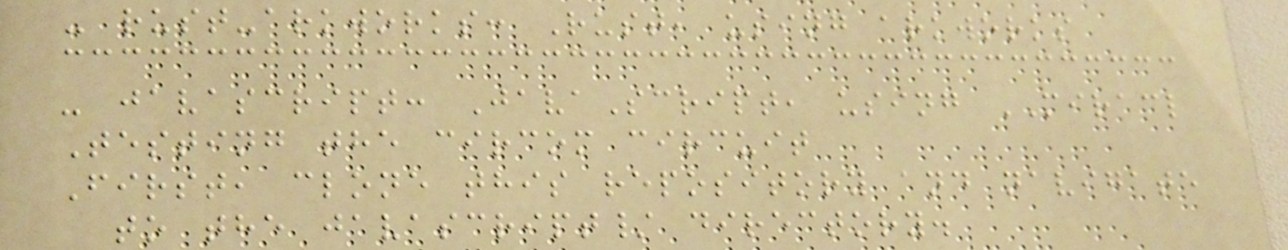- rust-arkworks: Rust, using arkworks
- javascript: JavaScript, using MIRACL
Testing the circom circuit
First, clone this repository and navigate
to the javascript/ directory.
